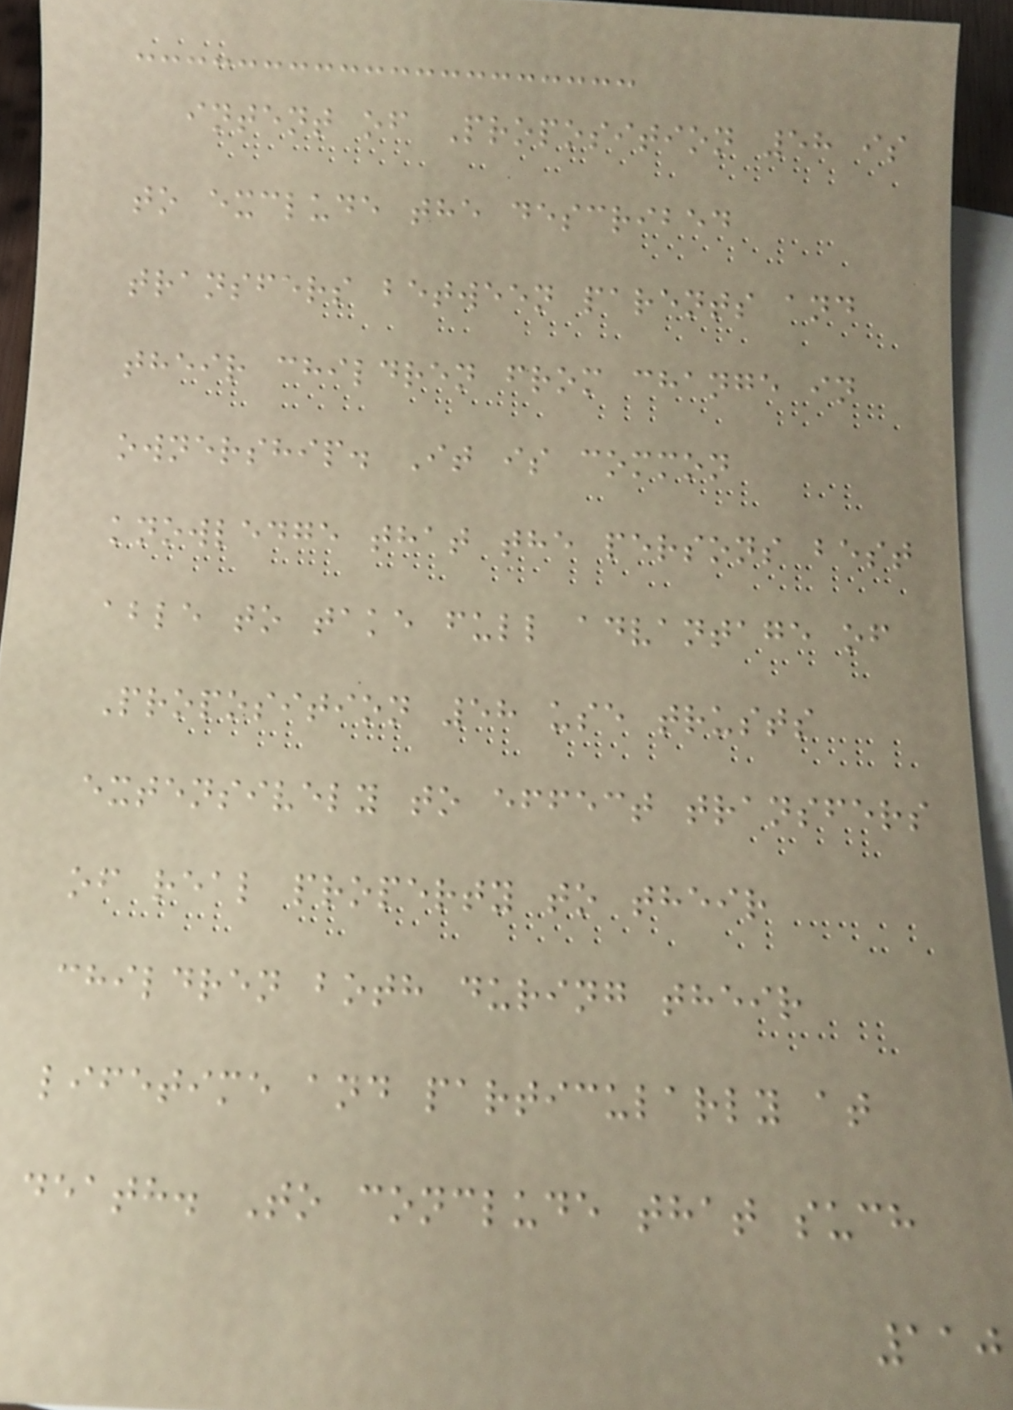intent of Proposition 58 is
to exclude the described
transfers between parents and
their children from change in
ownership. It is common
knowledge that the persons best
able to take full advantage of
Proposition 58 use trusts
extensively to effect transfers
of real property to their
children both during their
lifetime and particularly at
death. To conclude that such
110
